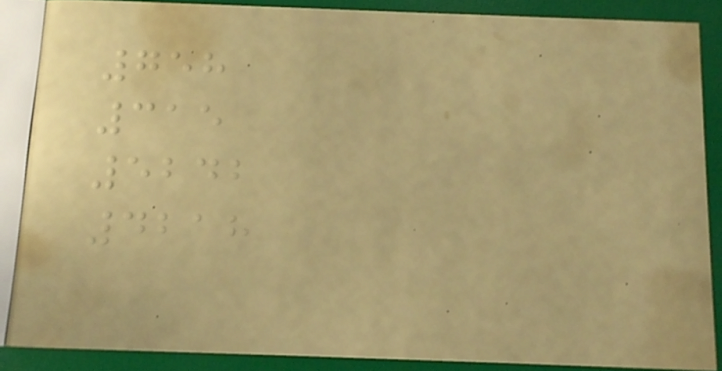758
315
5242
4218
